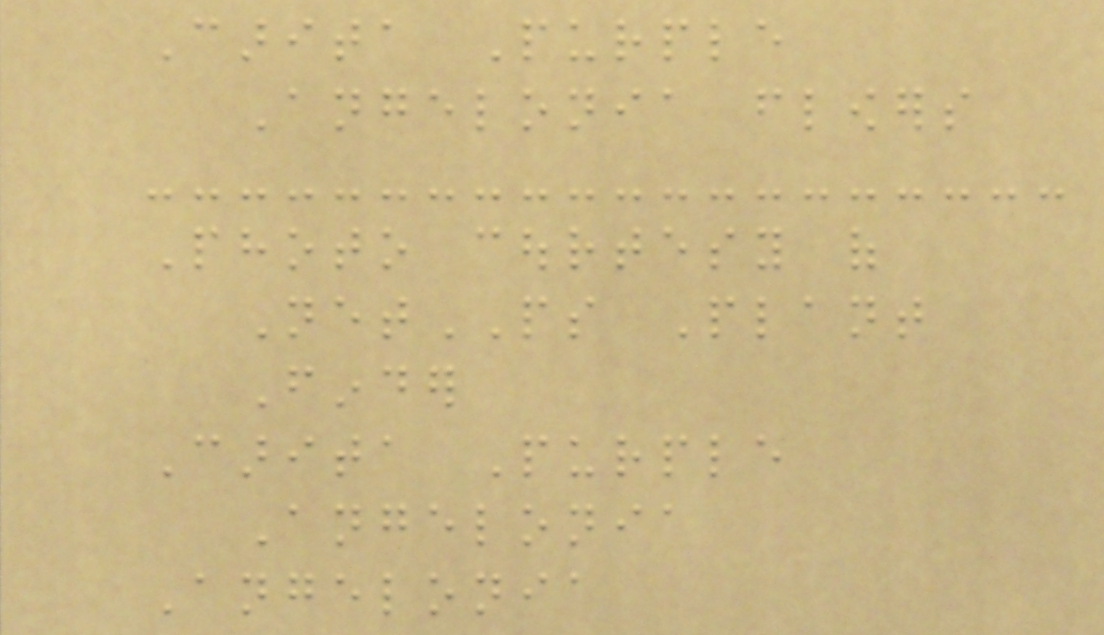Carita Purple
Angelonia flowers
Photo courtesy of
NetPS Plant
Finder
Carita Purple
Angelonia
Angelonia
